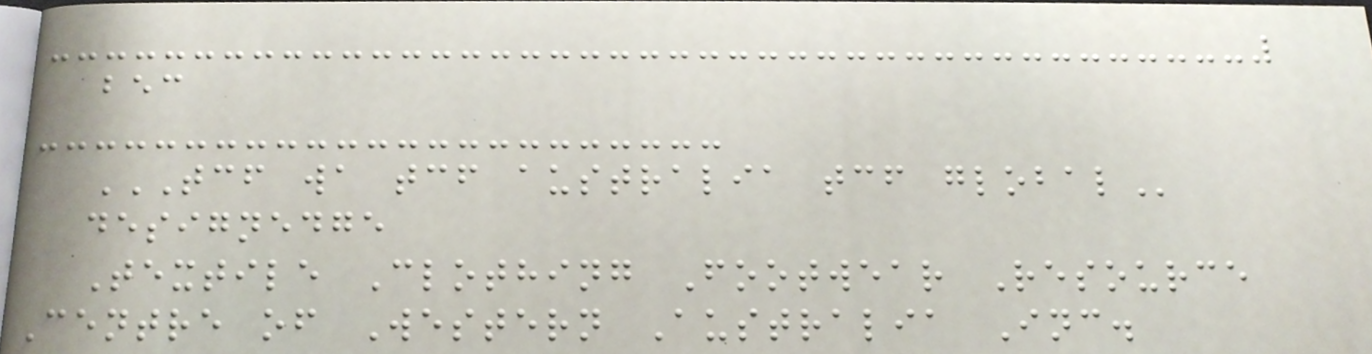bec
TCF WA TCF AUSTRALIA TCF GLOBAL
designedge
Textile Clothing Footwear Resource
Centre of Western Australia Inc.
